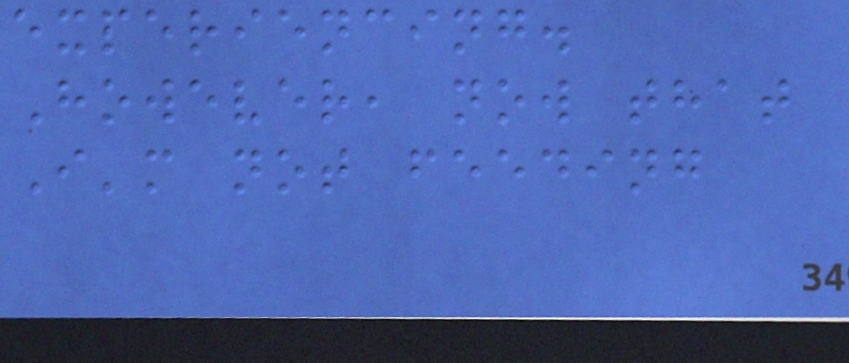experiencing.
However, now that
I'm not feeding
